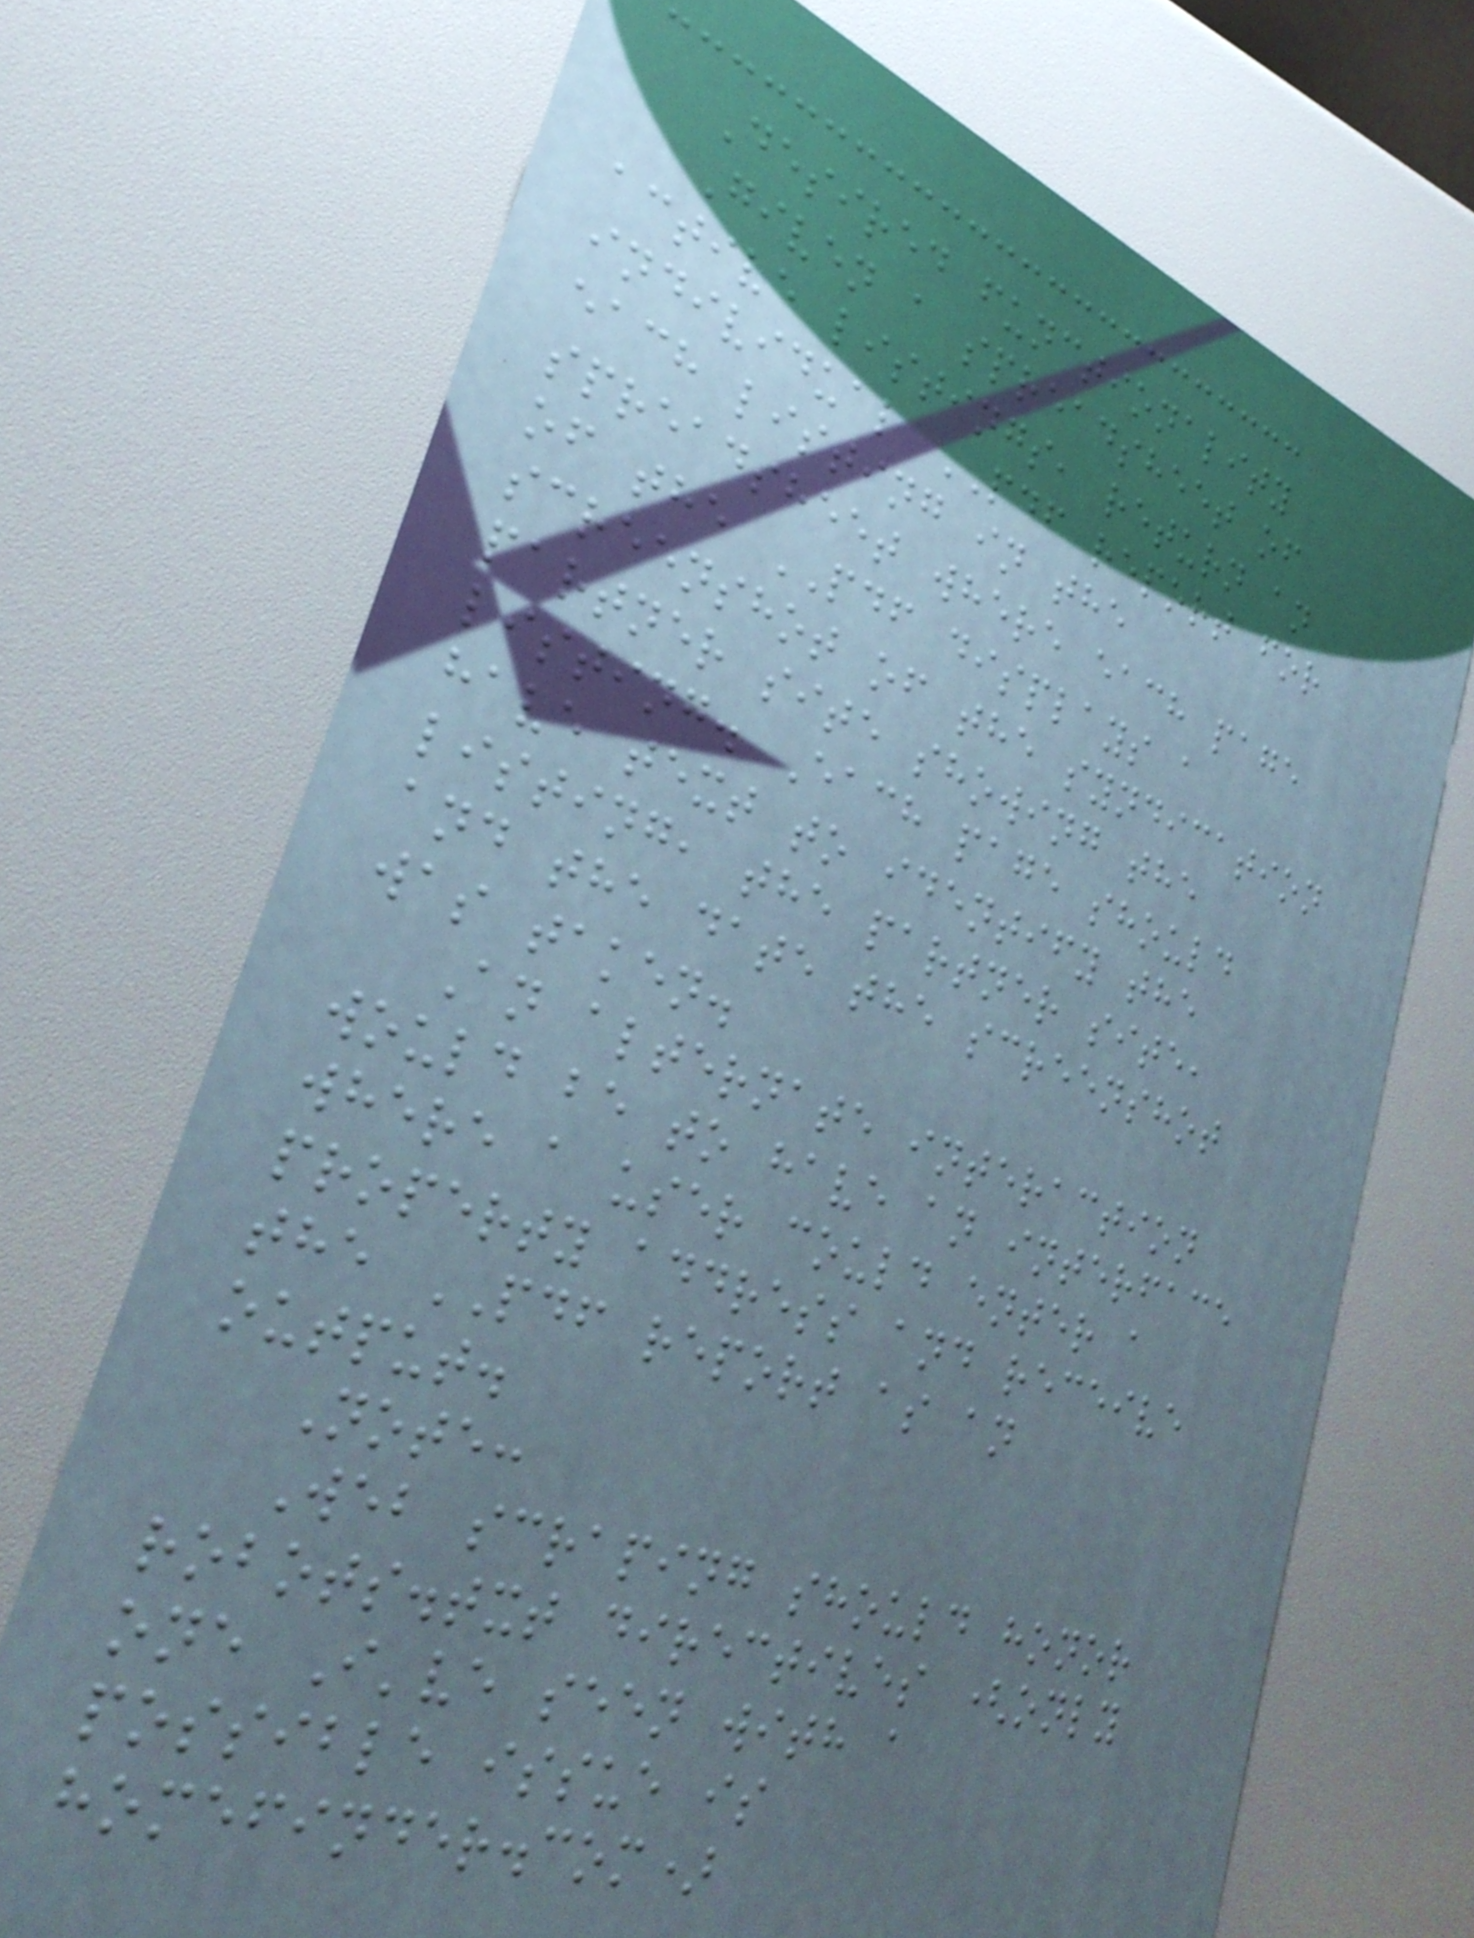Desired functionality
Given a spreadsheet of
active listings, return an
individual PDF report for
each listing in the
spreadsheet where each page
of the PDF displays a
screenshot of the syndication
partner site showing the
listing. Each page should
have text to identify the
listing, the partner site,
and the date the screenshot
was taken.
An alternate interaction
would be to have an interface
where a user could enter a
property address and receive
the PDF report as an
output.
Note:
Web scraping should honor
robots.txt directives (only
one I've seen with a
possible issue is
homefinder.com)
